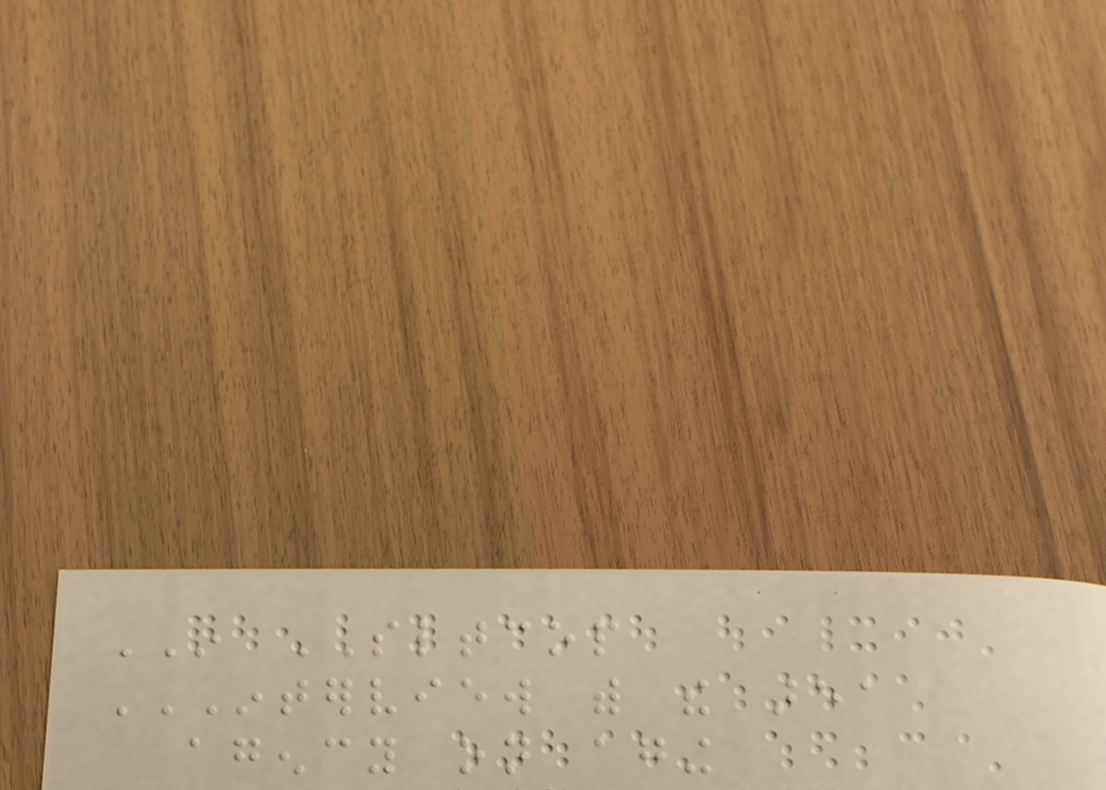IN SLTCOP
INTERVIEW WITH THE AREA
AGENCY ON AGING
